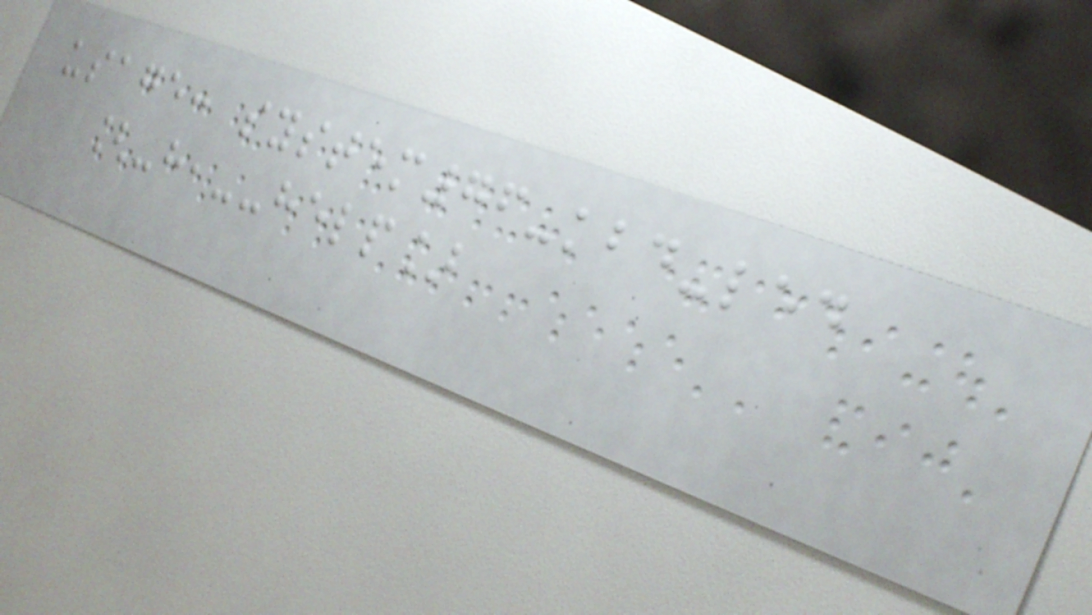usage: system76-kbd-led
[-h,--help]
